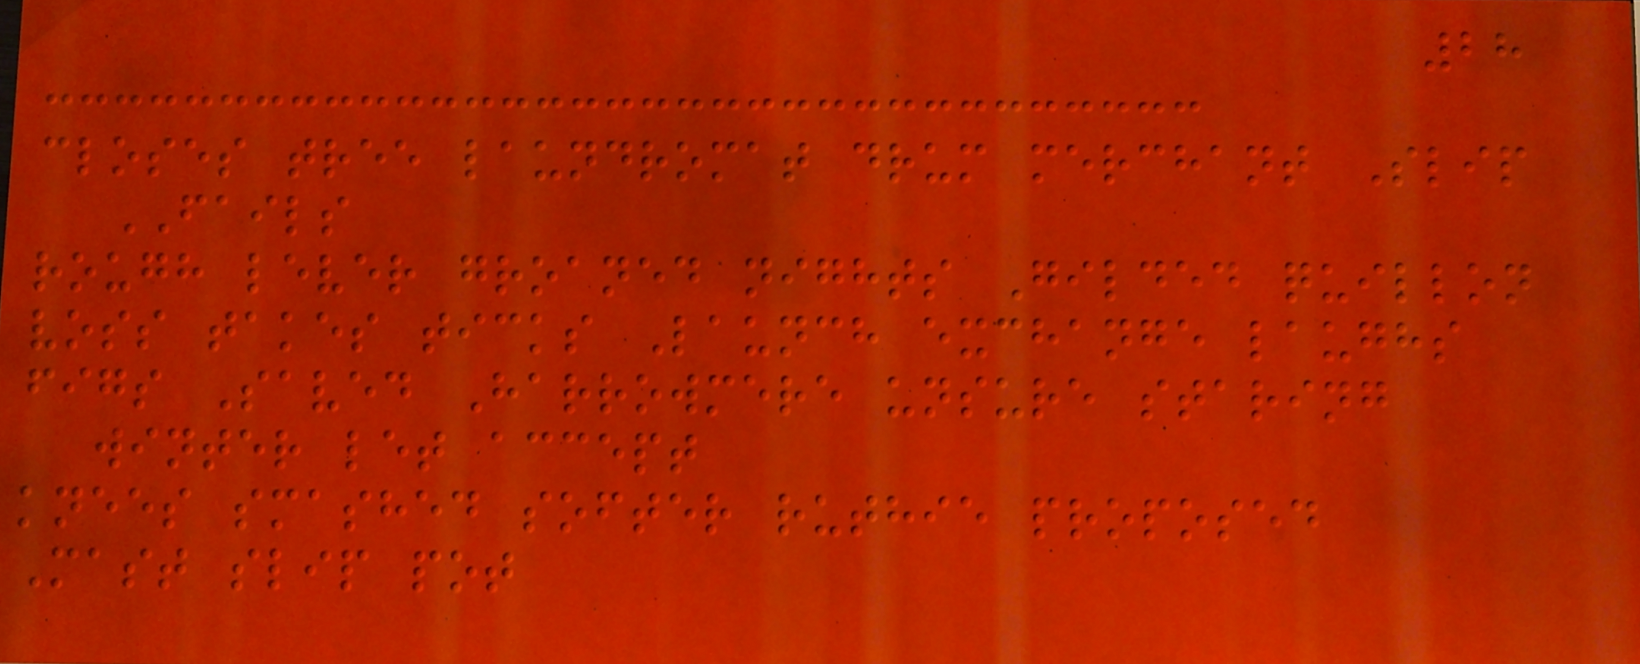28
closes tree laundromat drum merchant Slip
FAILS
rough lever groaned nights Gilded quillon
voss takes ticks Launch exchange laughs
figs Saved Harrowmere unsure staring
winter let accept
knees smashed softer ruthie proposed
Mast slip pot
